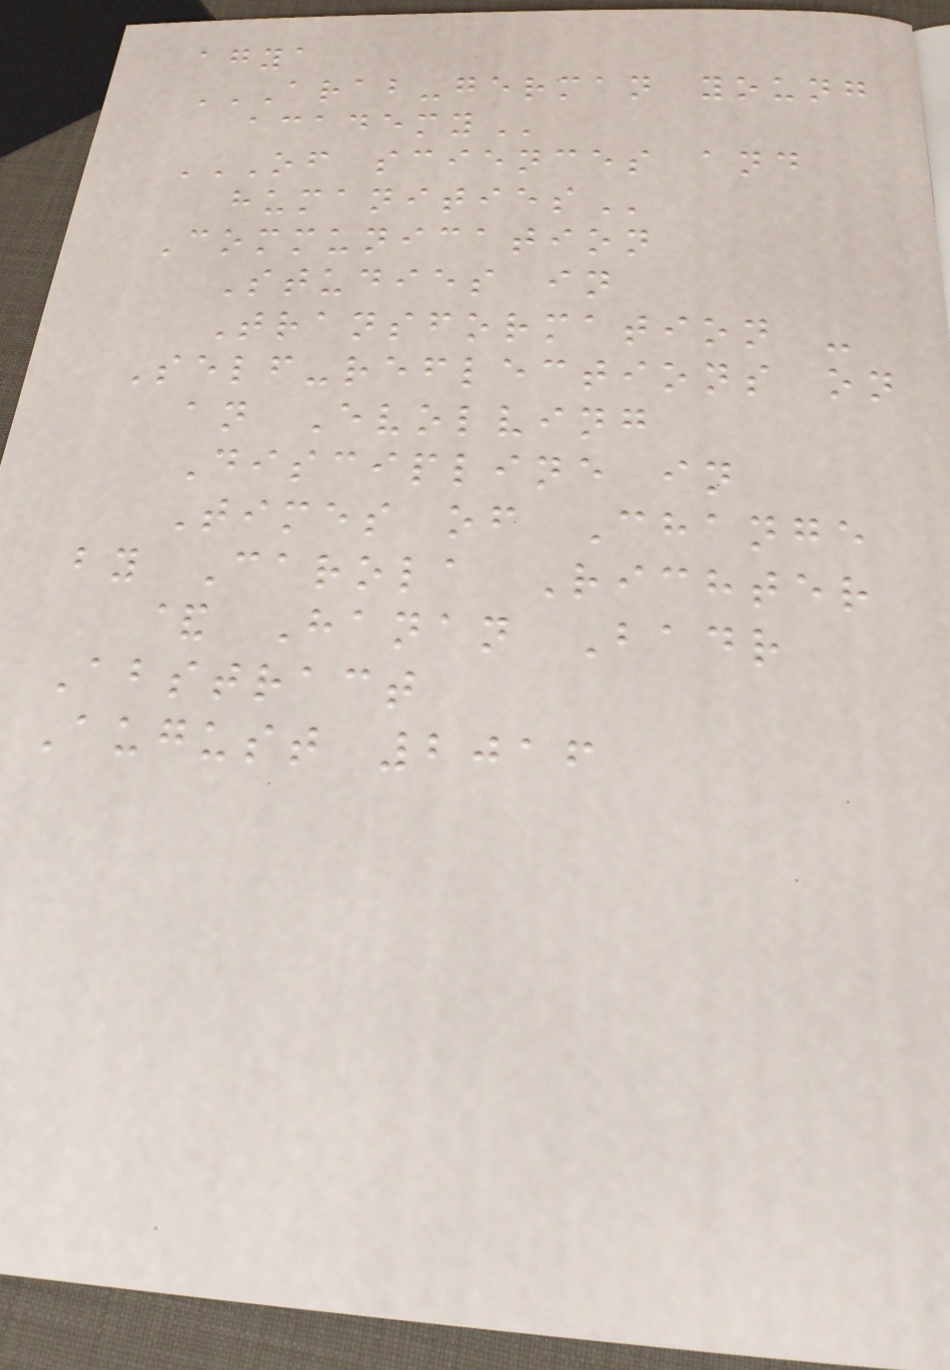agya
ARAB-GERMAN YOUNG
ACADEMY
OF SCIENCES AND
HUMANITIES
Communication
Studies in
Transformation -
Self-reflections on
an Evolving
Discipline in
Times of Change
by Carola Richter
& Hanan Badr
Abstract
August 2016
